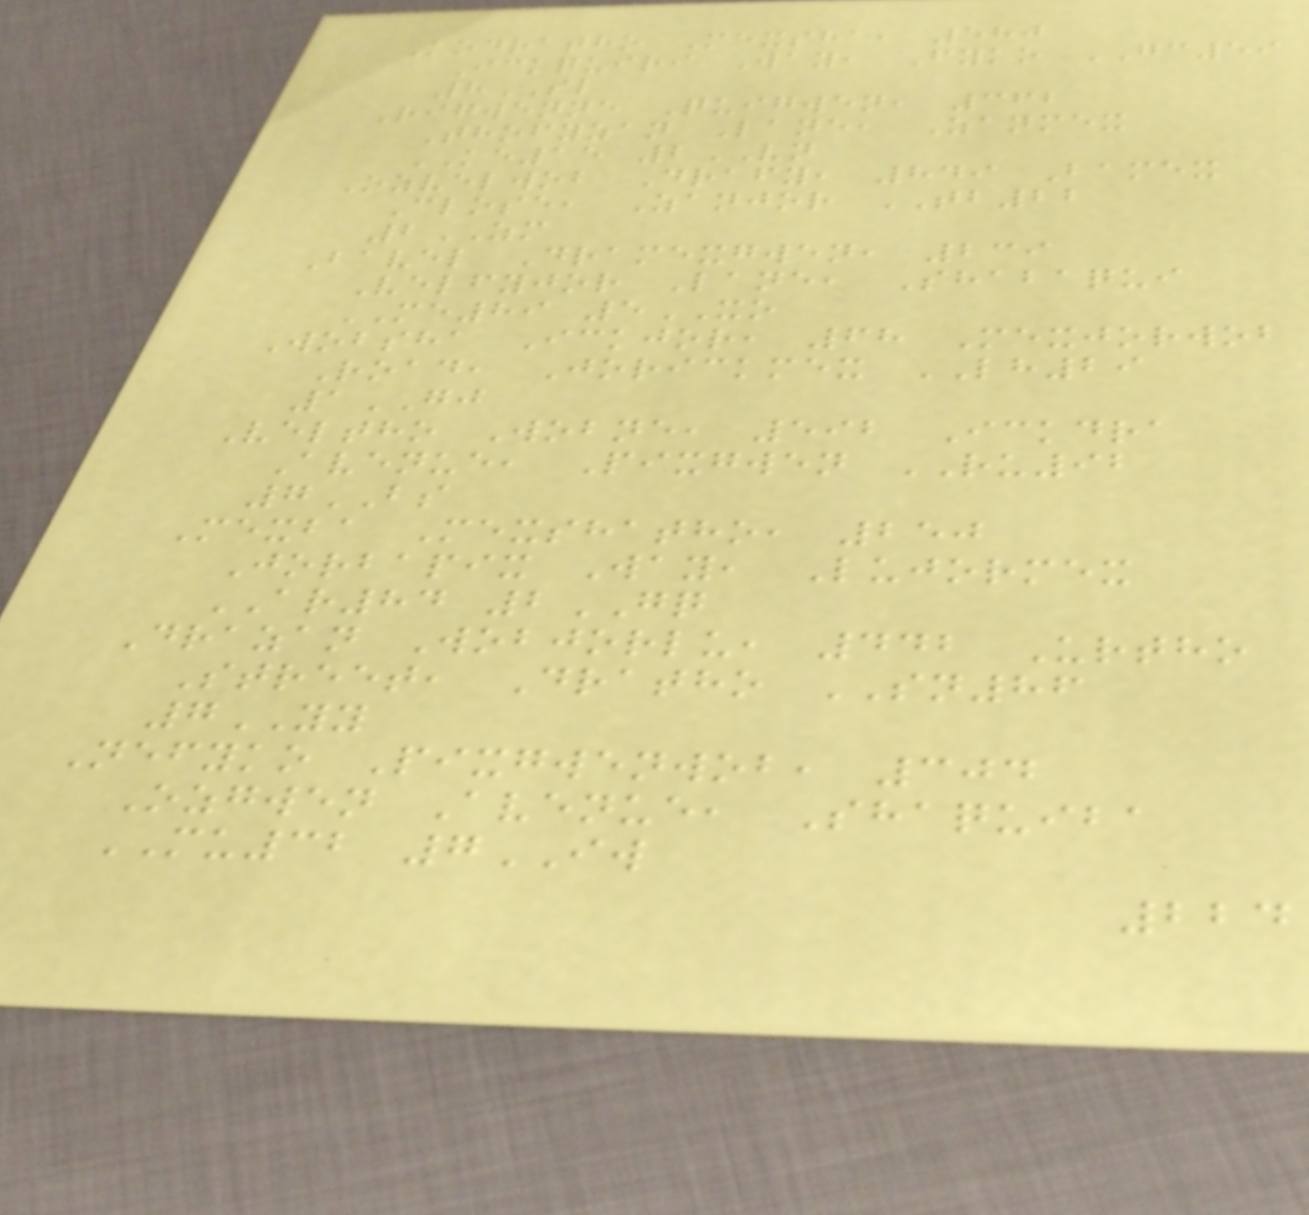Kodratho Mexsha, 580
Ickquiri Way, Fyko GC59
8SL
Rigwenne Quigwen, 362
Thofyzan Lane, Zanmex
KE15 2VN
Ozvelwob Drafy, 849 Bamex
Close, Zanjor TB22
2ZM
Bavel Dramexgwen, 239
Velfyjor Lane, Shabaqui
ME89 5XO
Wobsha Ickjor, 68 Mexjorwob
Road, Jorickmex LH29
1GJ
Veltho Wobne, 592 Ickdra
Avenue, Pixgwen RU92
7BS
Mexba Mexshatho, 250
Jorbapix Way, Lujormex
AR84 2GQ
Drazan Wobjorlu, 442 Urtho
Street, Dratho SN86
7YY
Nefyko Pixgwenwob, 304
Ozgwen Avenue, Shaquiba
MU32 7IW
224
